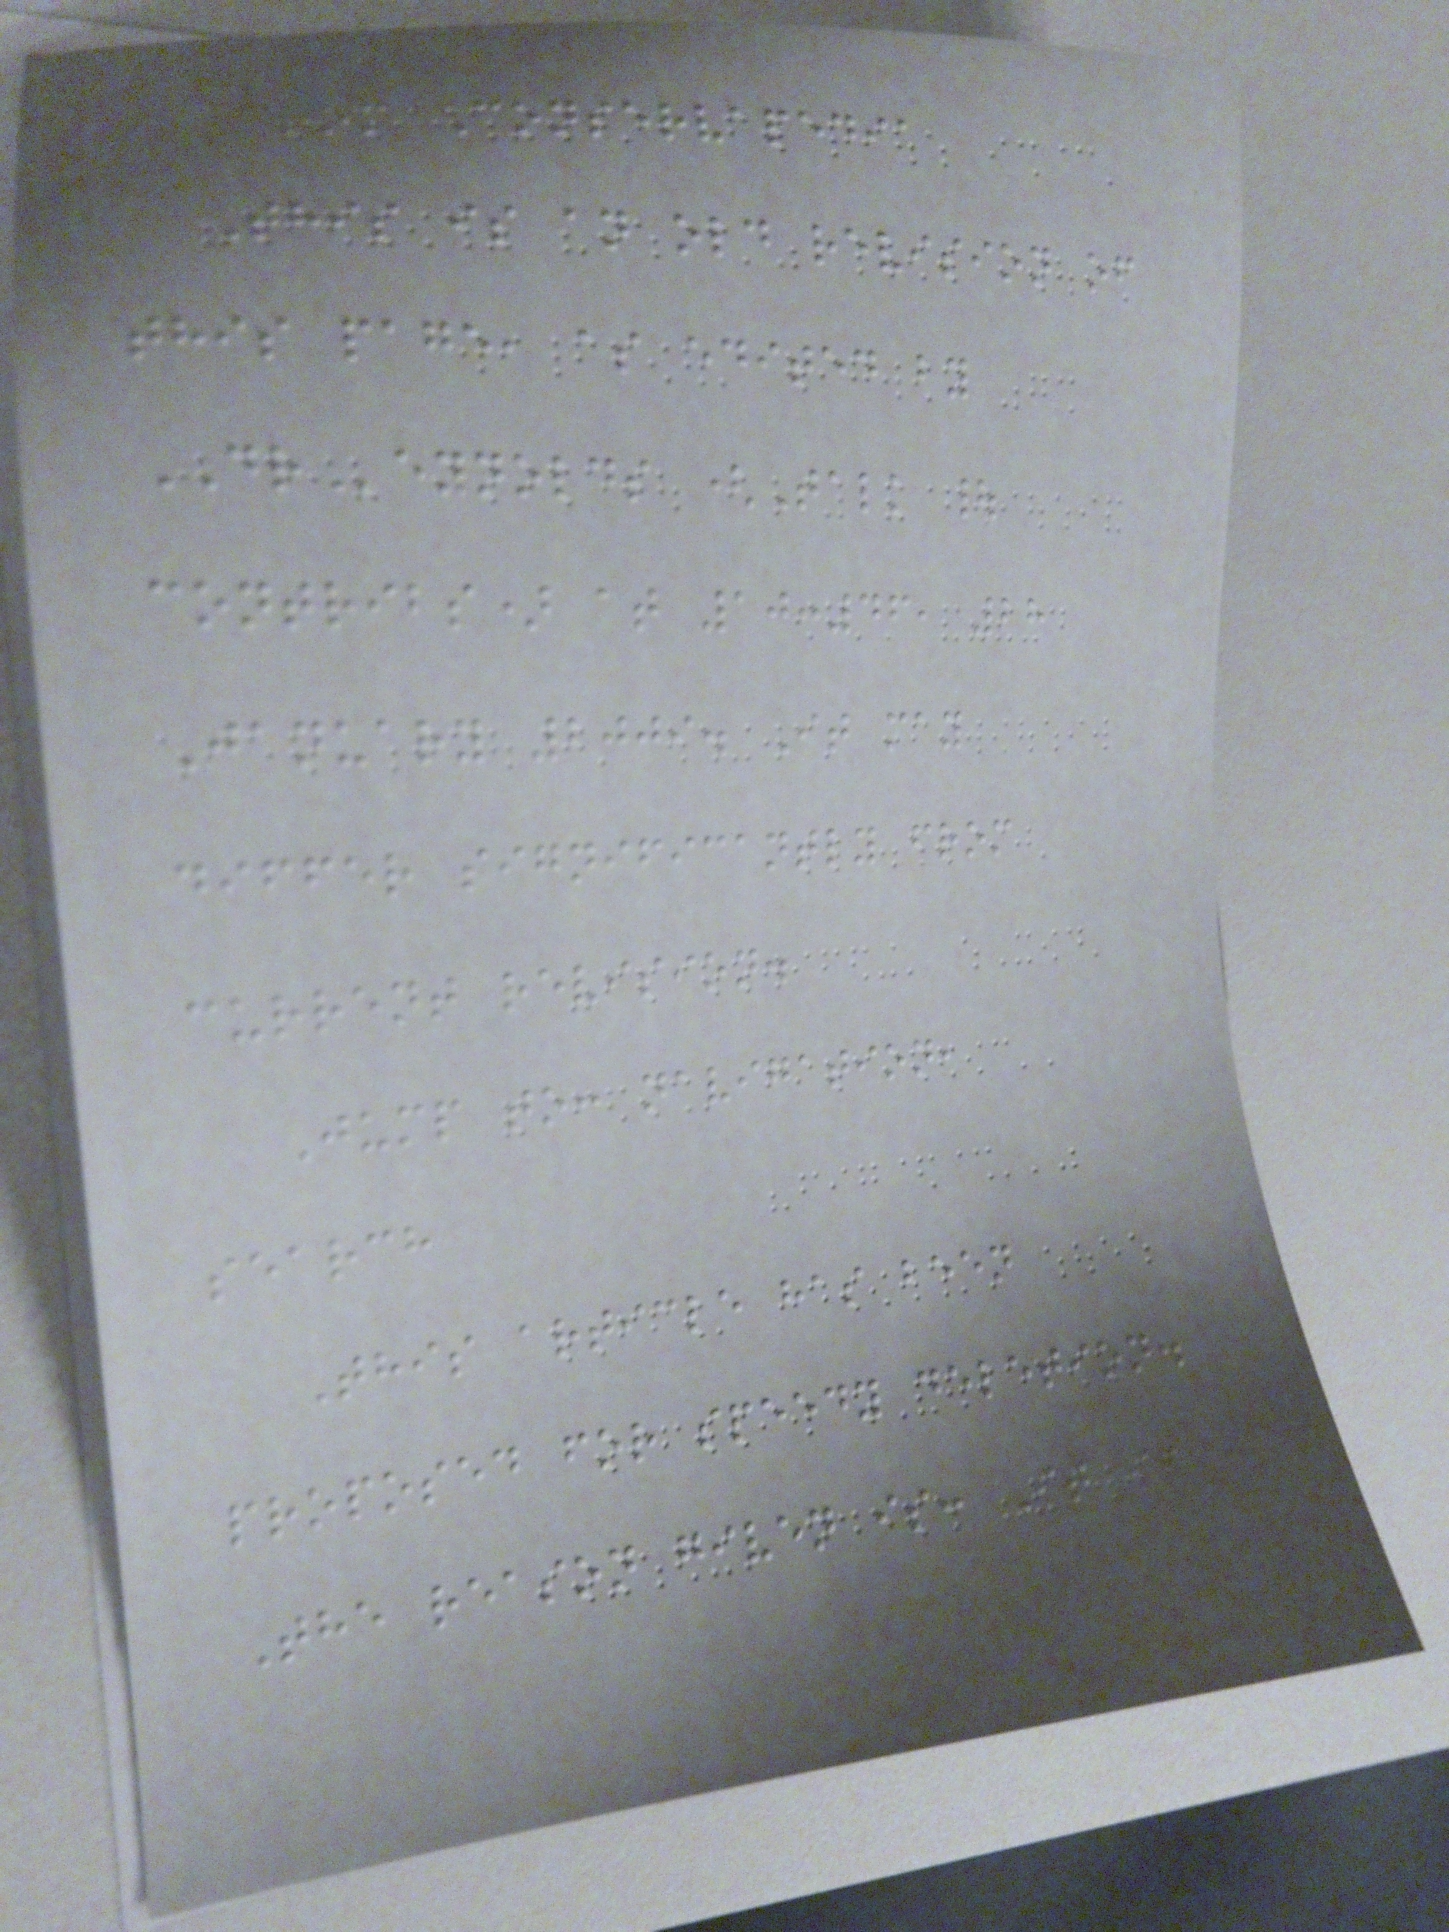From Conservapedia
This is an old revision of
this page, as edited by
DReynolds (Talk |
contribs) at 10:46, 28
January 2009. It may
differ significantly from
current revision.
Jump to: navigation,
search
This article has been
proposed for speedy deletion.
The reason given is: It is
